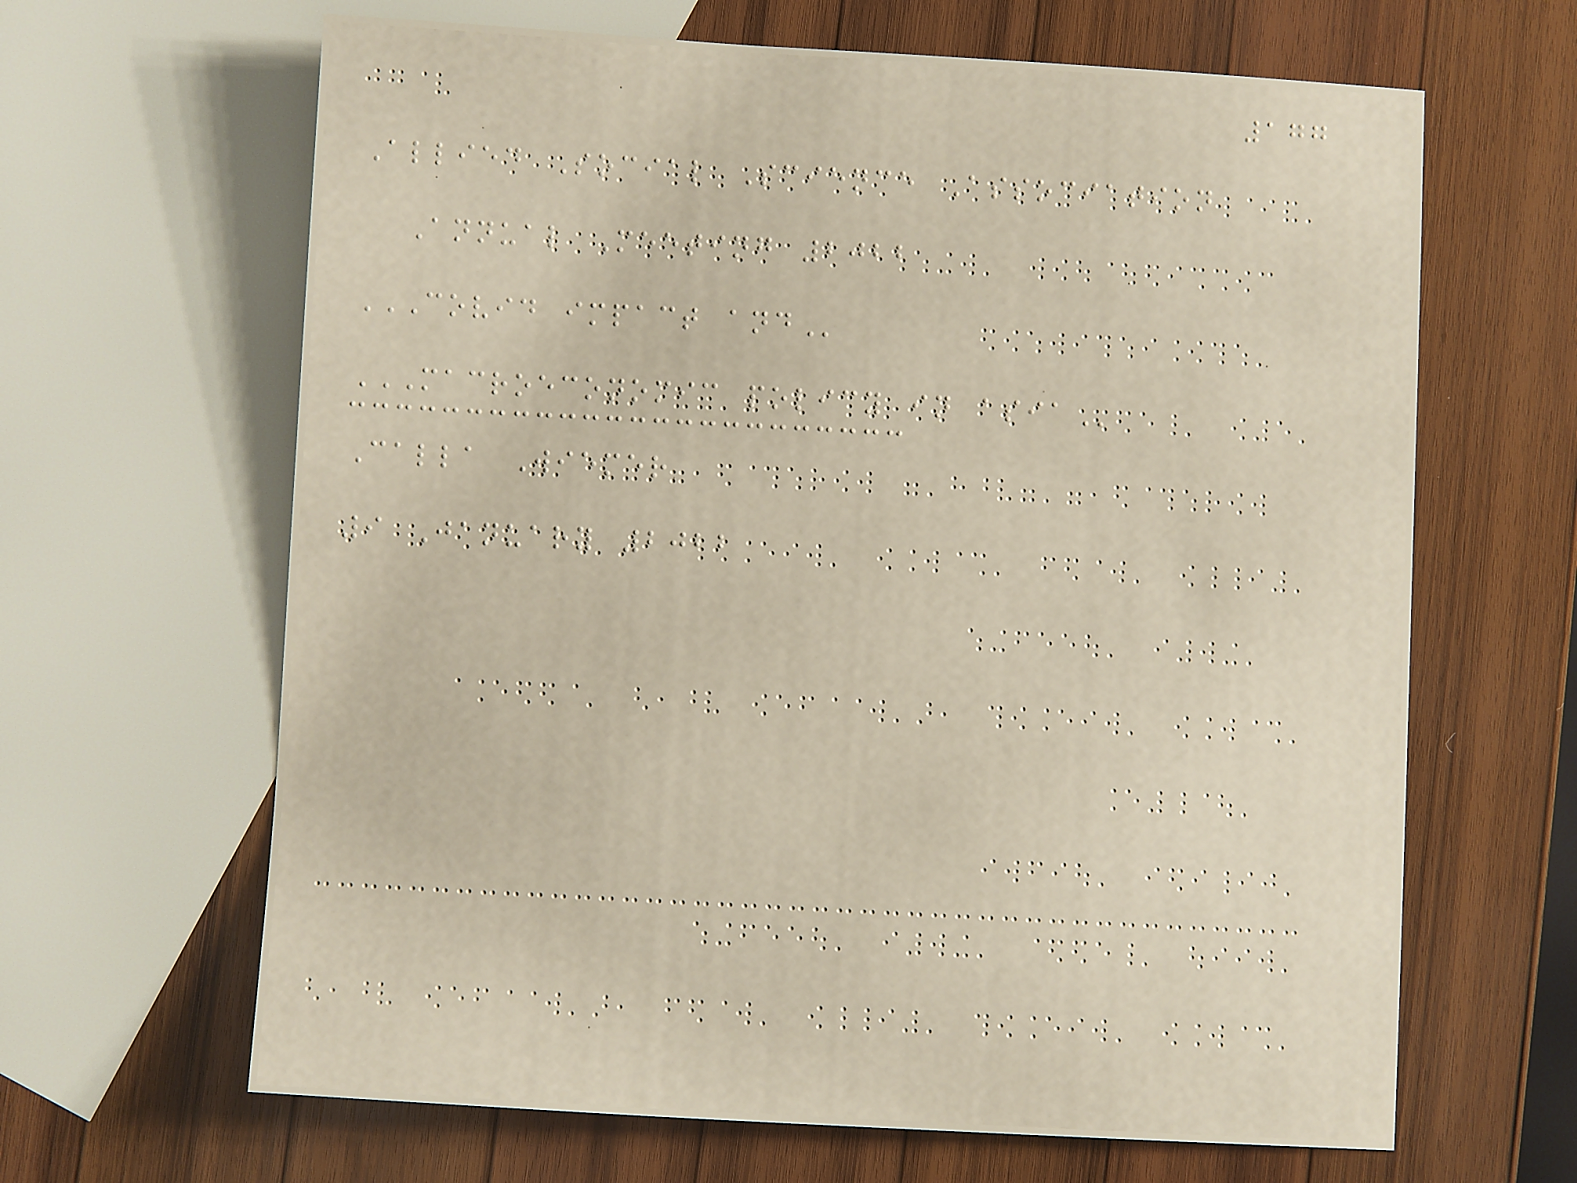177
Allied Social Science Association
Annual Meeting 2022
COVID IMPACT AND
MACROECONOMIC POLICY IN ASIA
Calla Wiemer
9 January 2022
